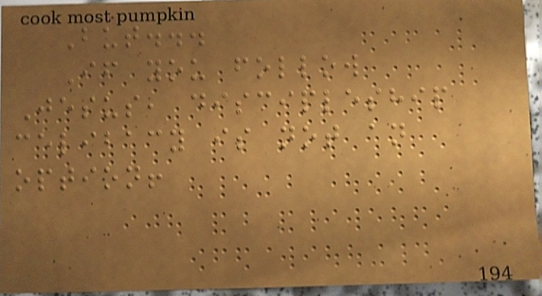But...
If you follow
Jesus, discipleship
celibacy is not an
option!
